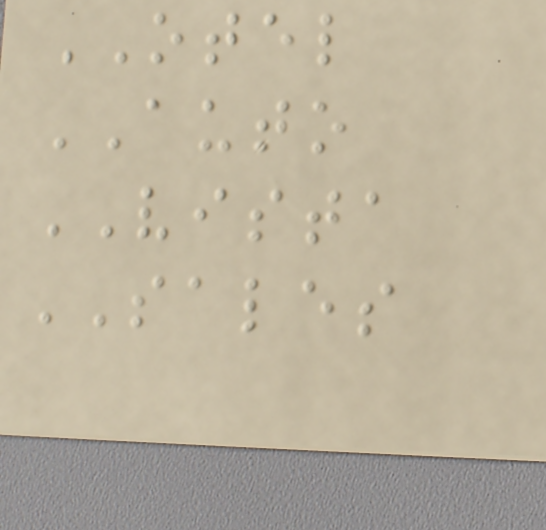OTEL
AUTO
VISTA
SALES
